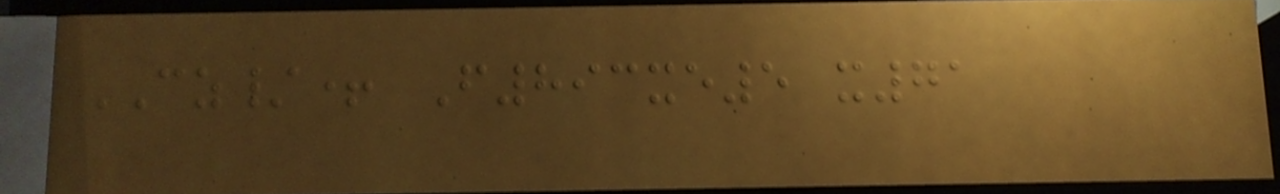CZ/+ F893xe5 x71
